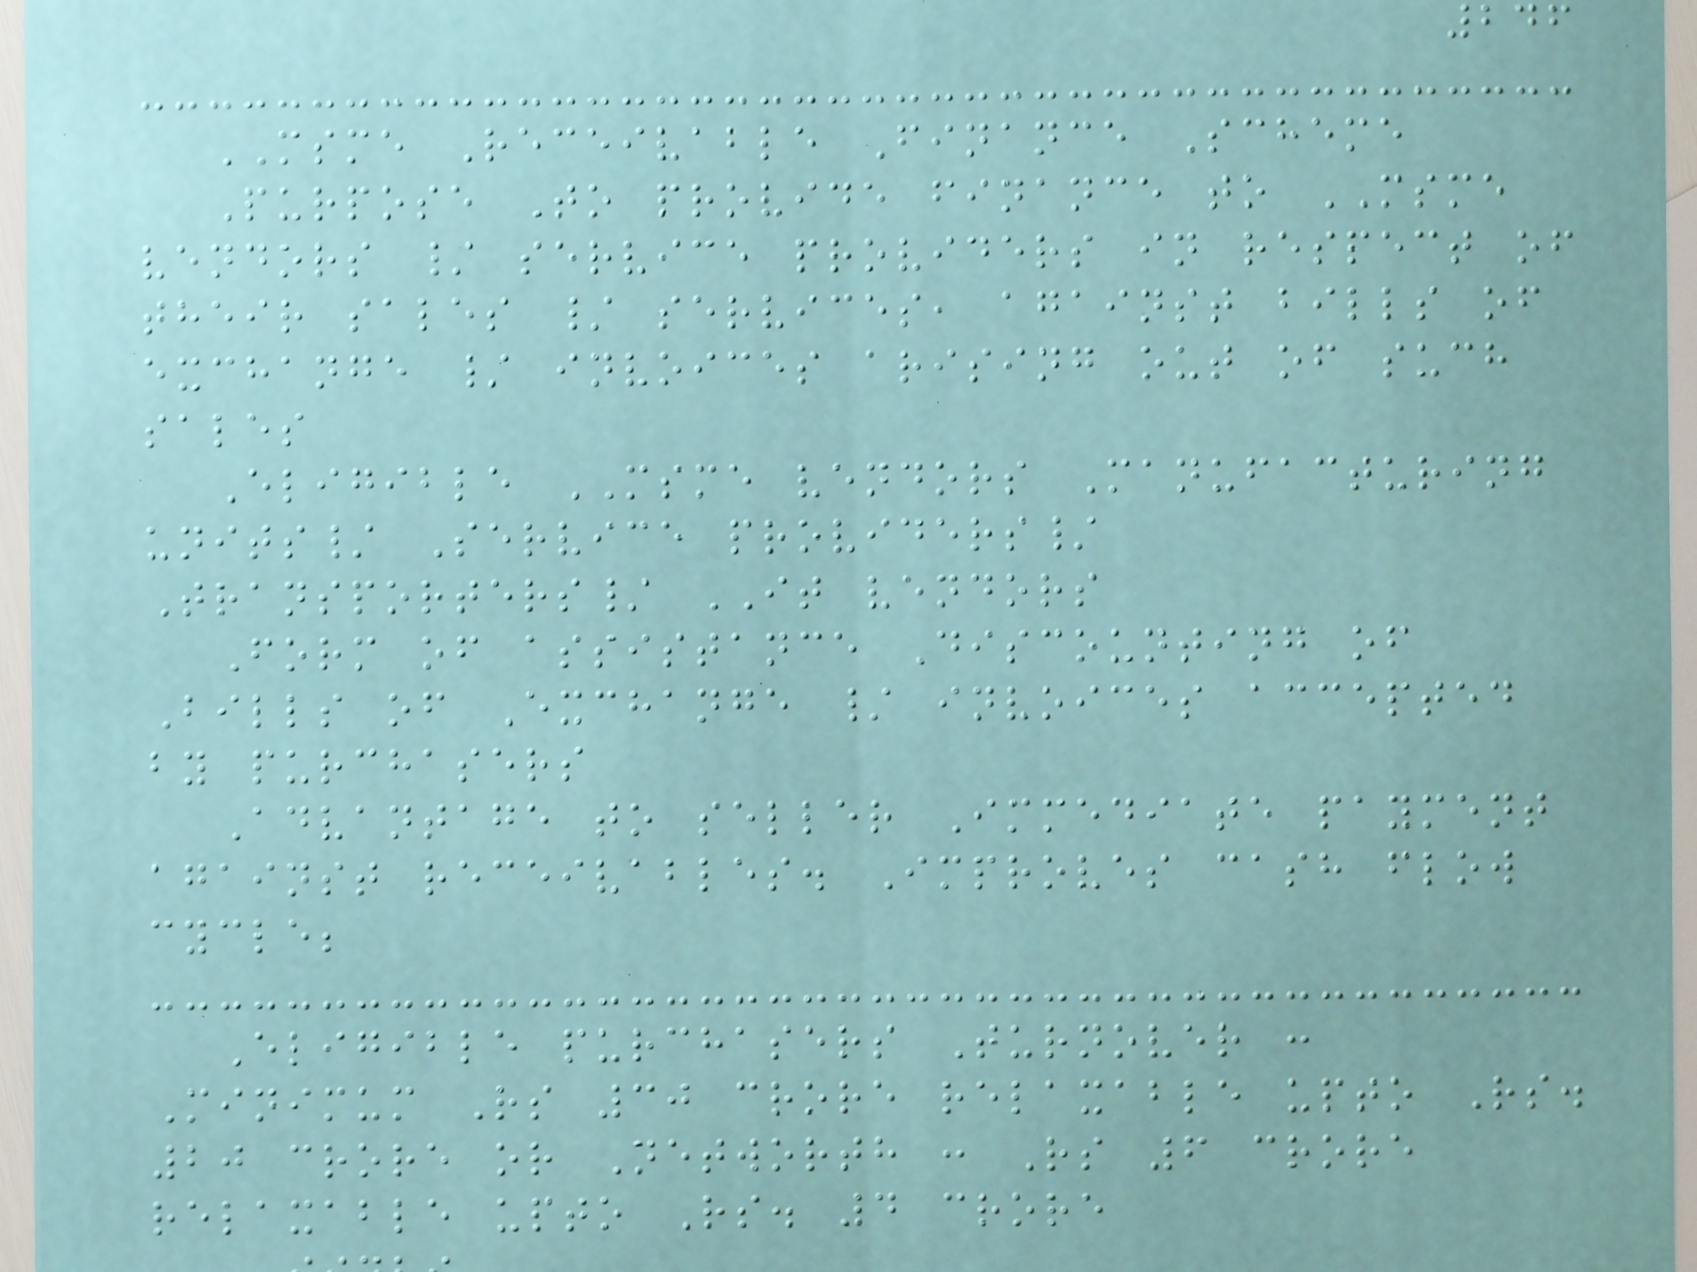246
MSME Receivable Finance Scheme
Purpose To provide finance to MSME
vendors / service providers in respect of
their sales / services, against bills of
exchange / invoices arising out of such
sales
Eligible MSME vendors Manufacturing
units/ Service providers/
Transporters/ IT vendors
Form of assistance Discounting of
Bills of Exchange / invoices accepted
by purchasers
Advantage to seller Immediate payment
against receivables. Improves cash flow
cycle;
Eligible purchasers Turnover :
Minimum Rs 30 crore relaxable upto Rs.
20 crore or Networth : Rs 6 crore
relaxable upto Rs. 4 crore
